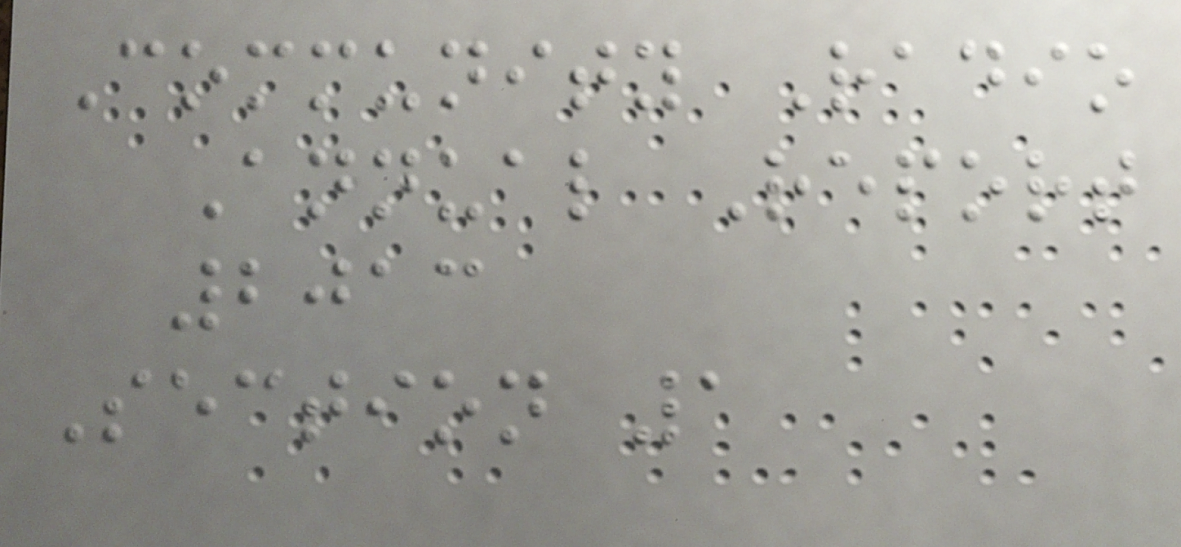Community Radio
Annual Report
2013
Section 1
